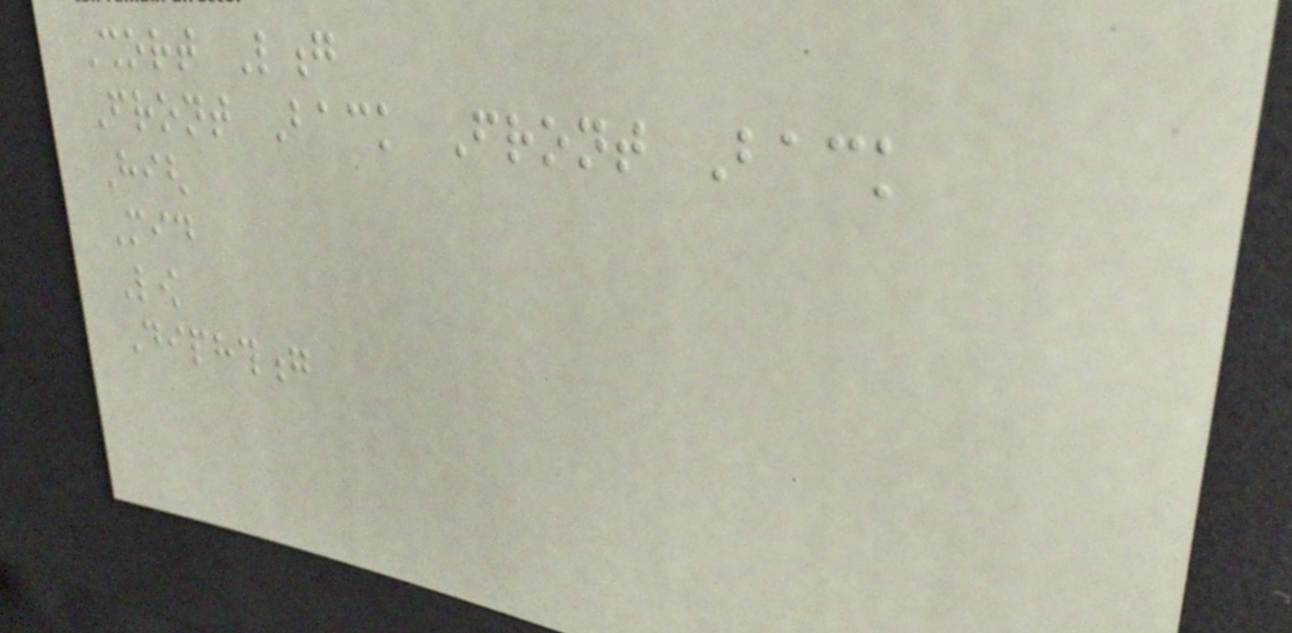Short Long
Front Back Front Back
High
Mid
Low
Diphthong
